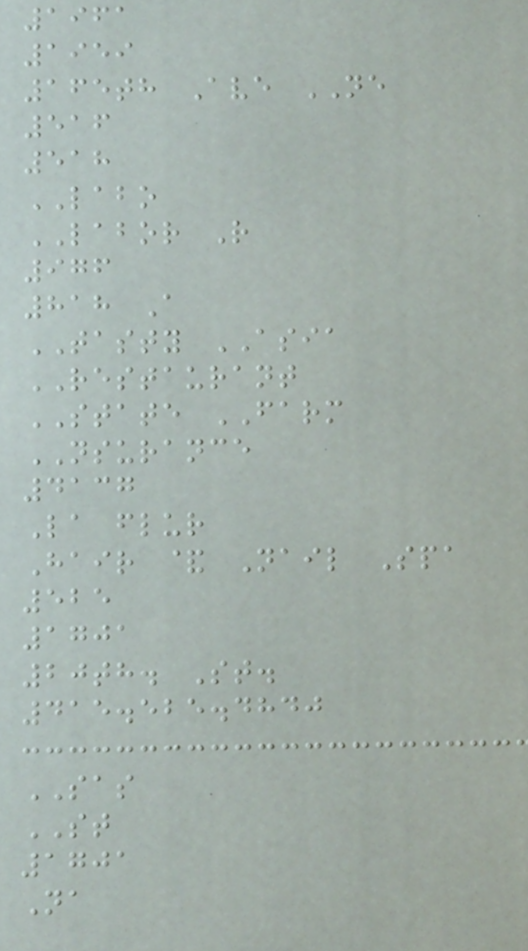1961
1959
165th Ave NE
516
518
LABO
LABOR R
976
818 A
TASTY ASIA
RESTAURANT
STATE FARM
NSURANCE
4137
La flur
Hair & Nail Spa
525
1701
20th. St.
415.525.4840
SAS
ST
1701
Na
